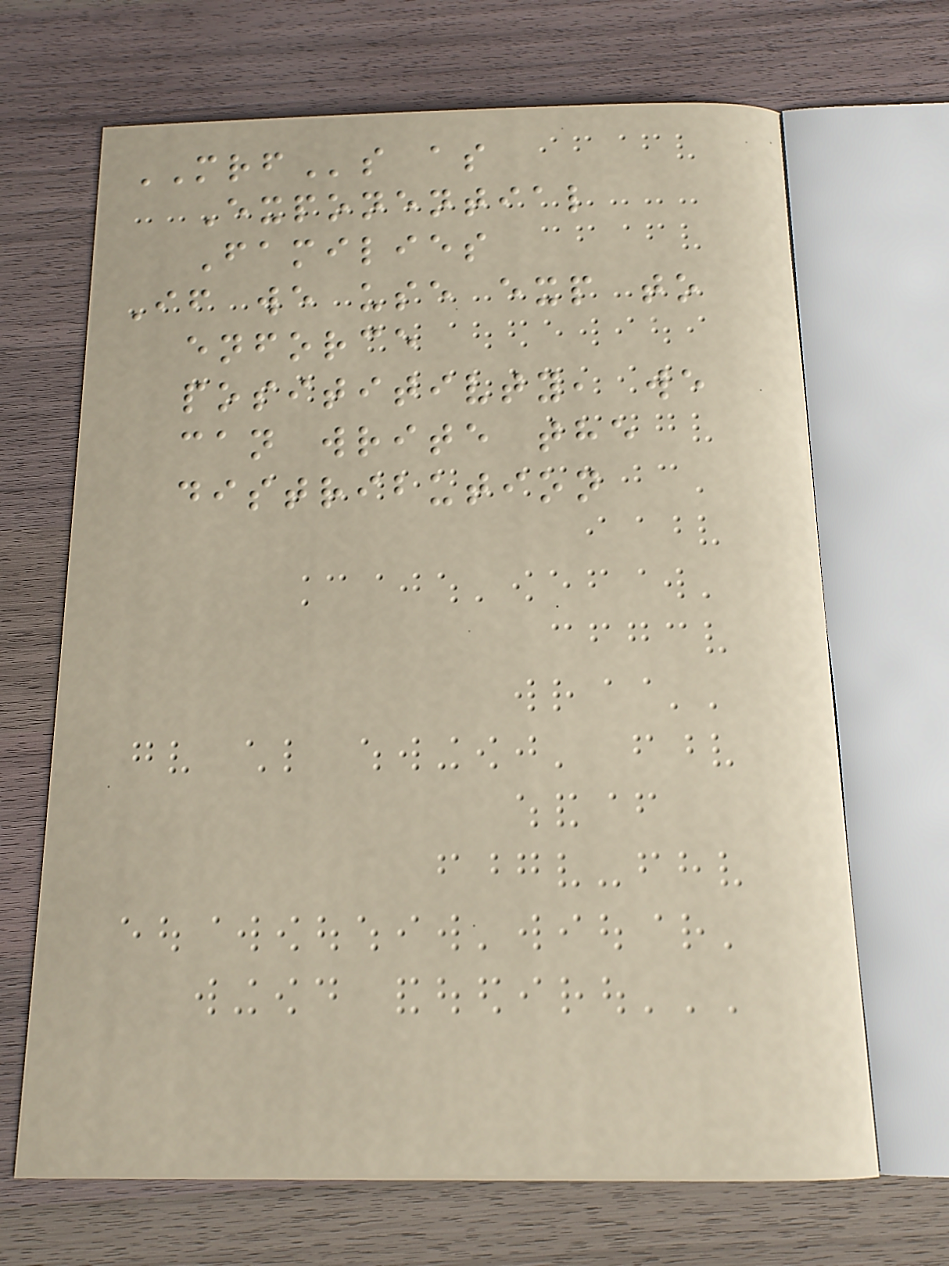MRFs as
Exponential
Families
If we use exp to
enforce
posititivty, we
can write the
distribution
